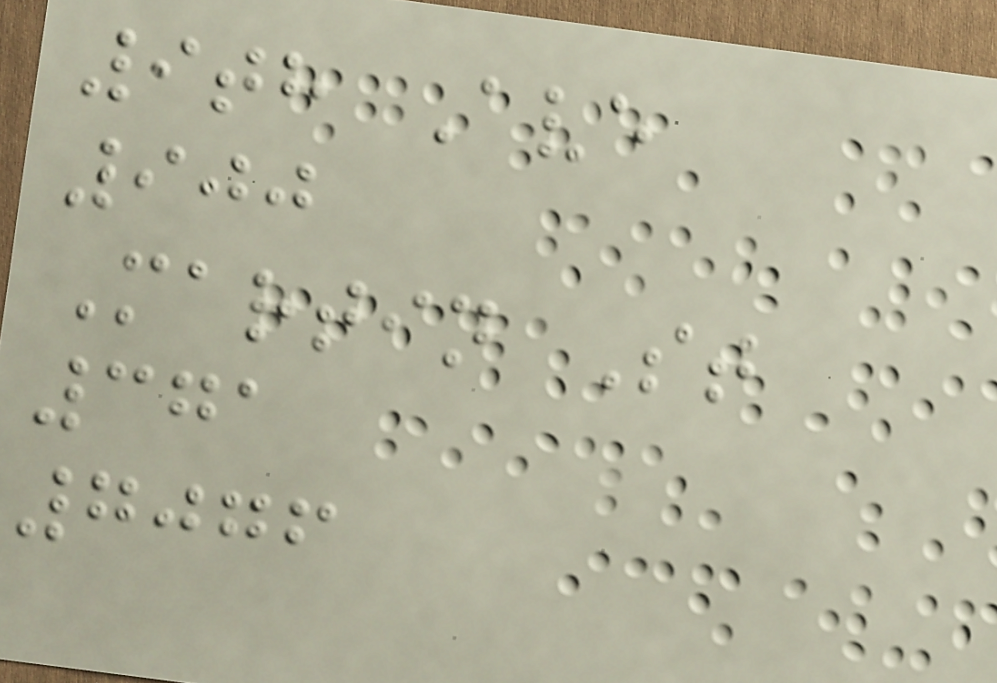9th Ave
900
Martin St
371
7076
